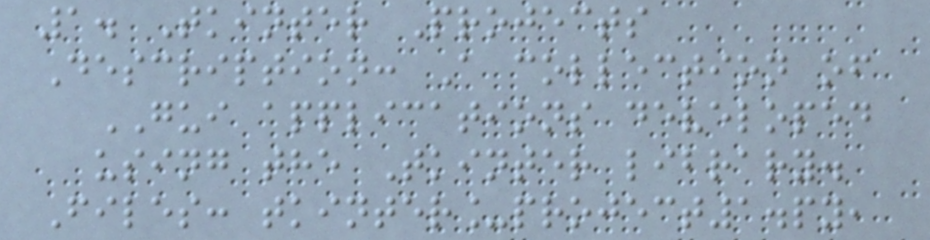1. Tkinter Projects
Description: A collection of
GUI applications developed
using the Tkinter library.
Files: tkinter_project1.py,
